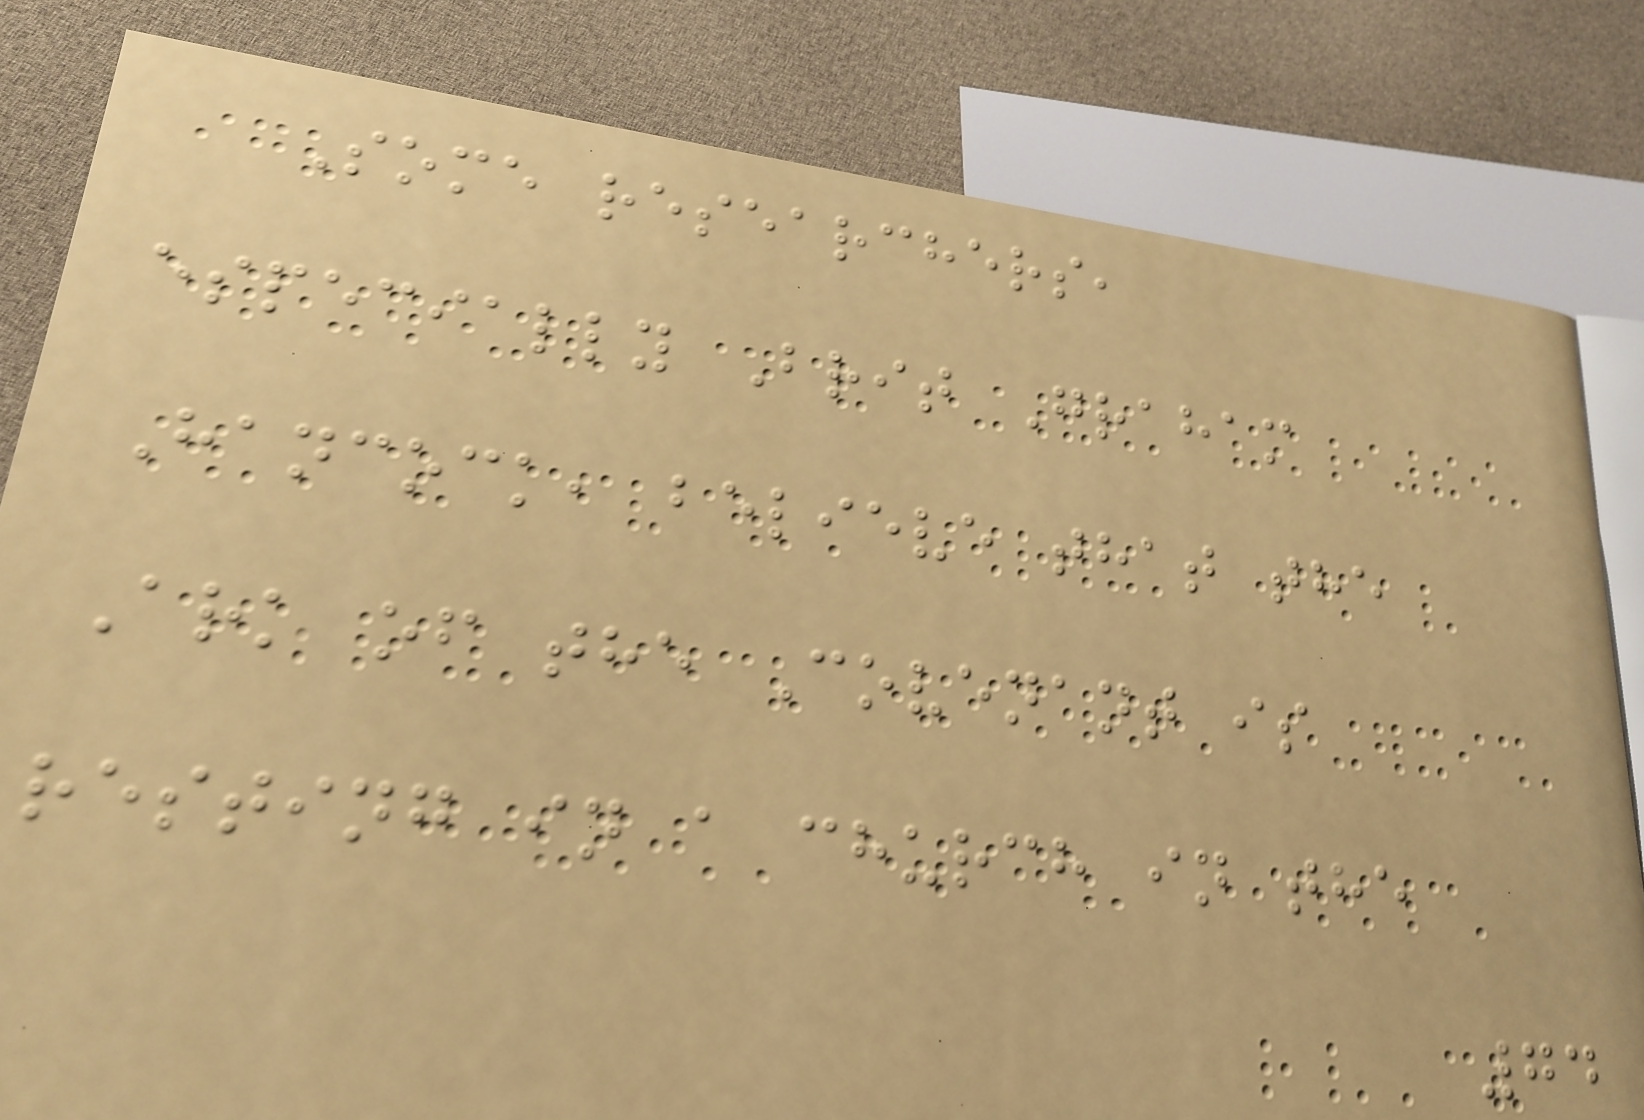Some researchers,
especially Brit Graham
Hancock, believe that the
Ark of the Covenant is
resting in a church in the
74
